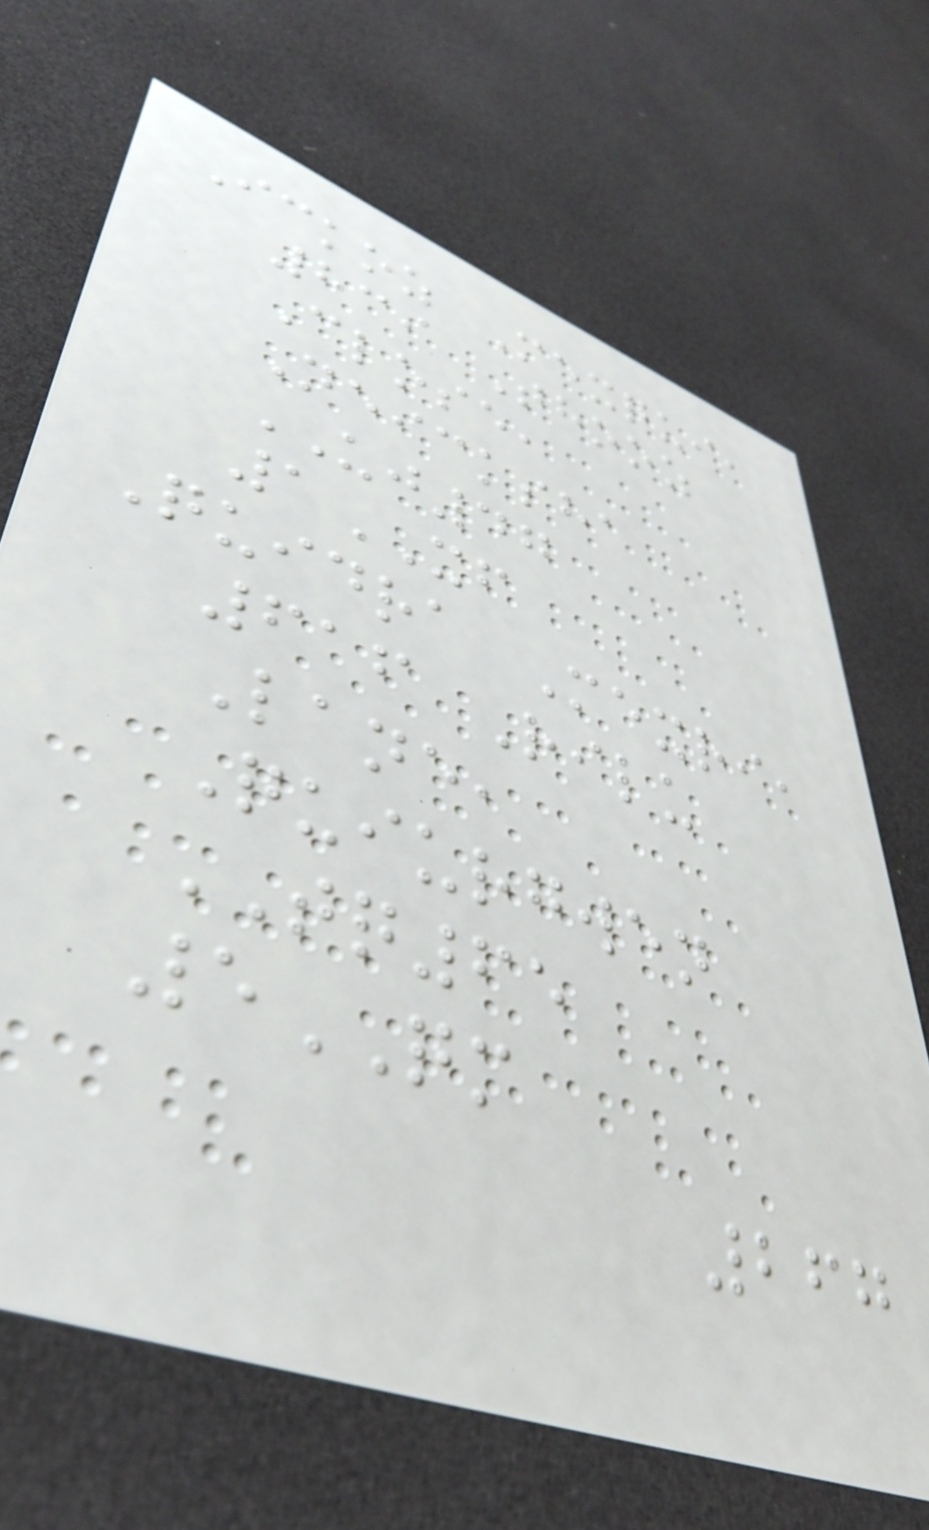Ickoz Mexqui,
839 Thooz
Close,
Neicksha
UJ47
1XF
Quidra Mexri,
616 Rilu
Lane,
Quiurgwen
TQ65
5QM
267
